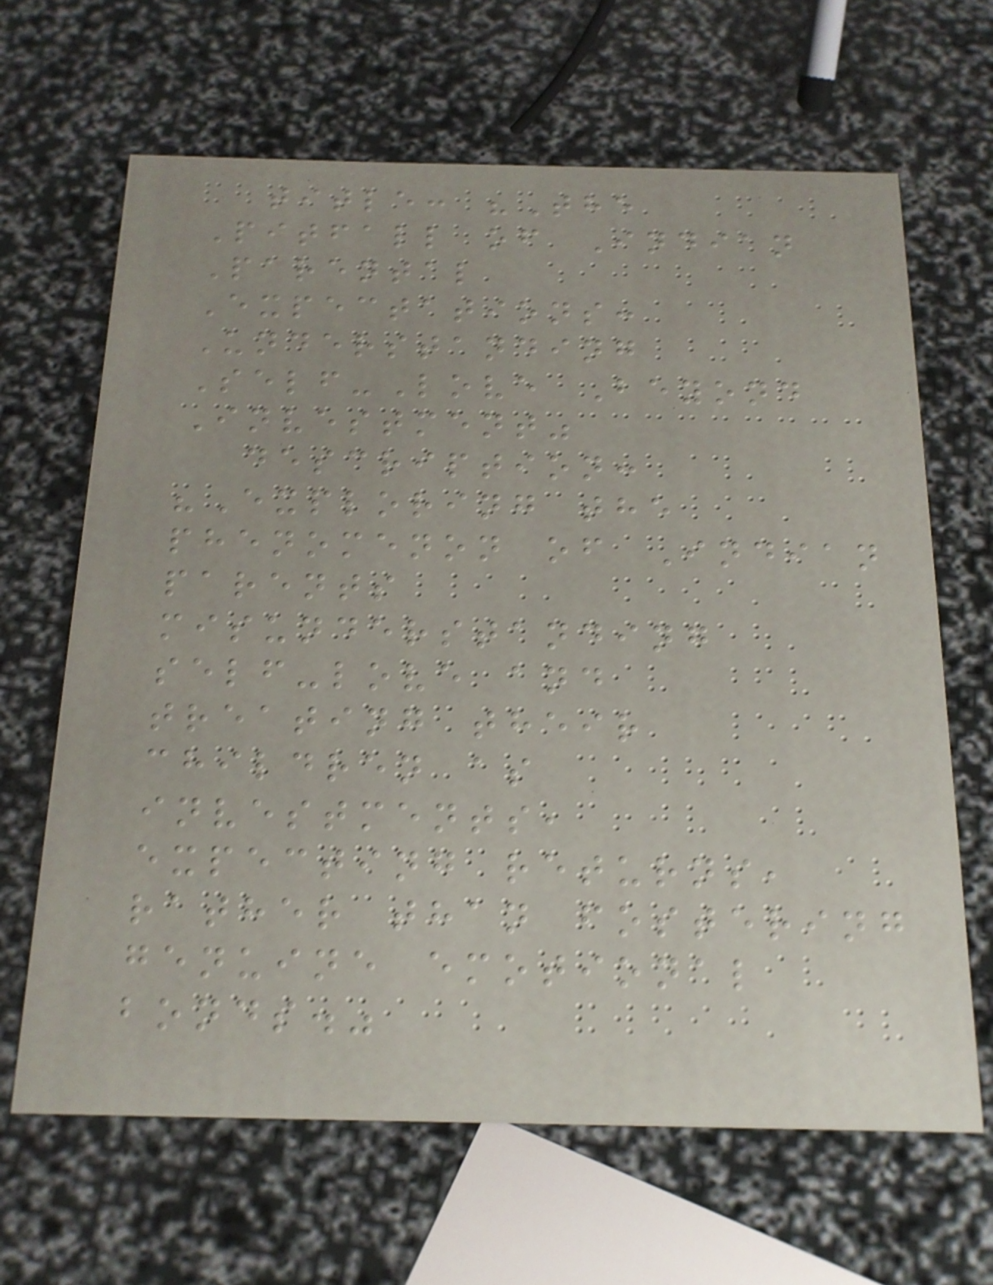title: "The
Pitfall of Indian
Parental
Expectations:
Understanding
Self-Love Beyond
Investment"
description:
"Exploring the
phenomenon of Indian
parents
misunderstanding
self-love and
treating their
children as
investments,
expecting returns,
rather than fostering
genuine emotional
bonds."
